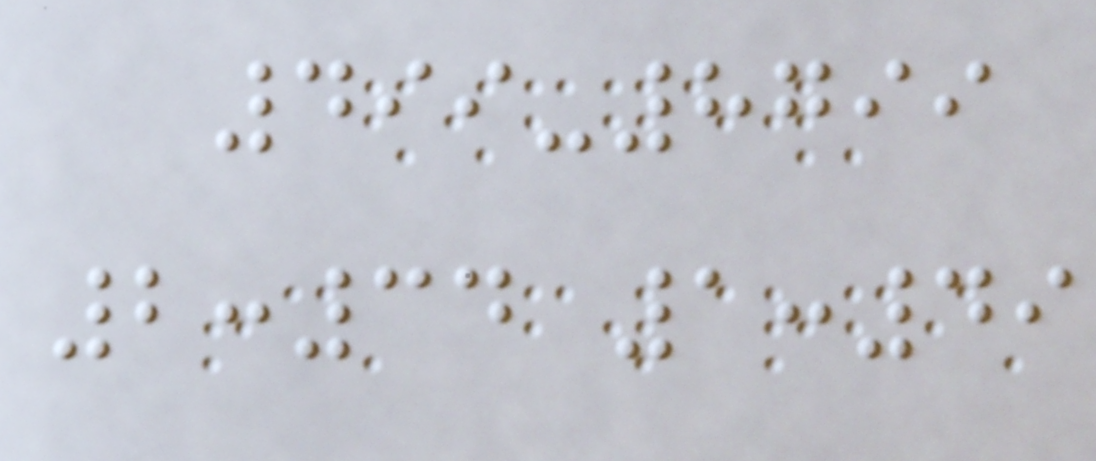499-8799
2:34 1:49
